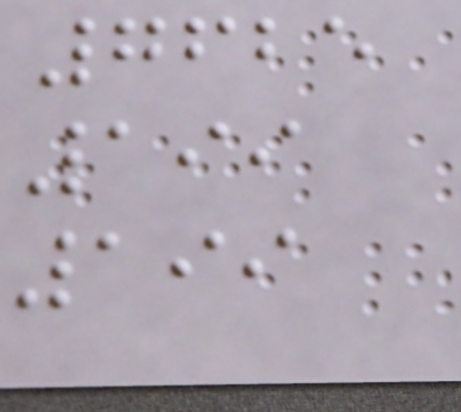7625
199
199
